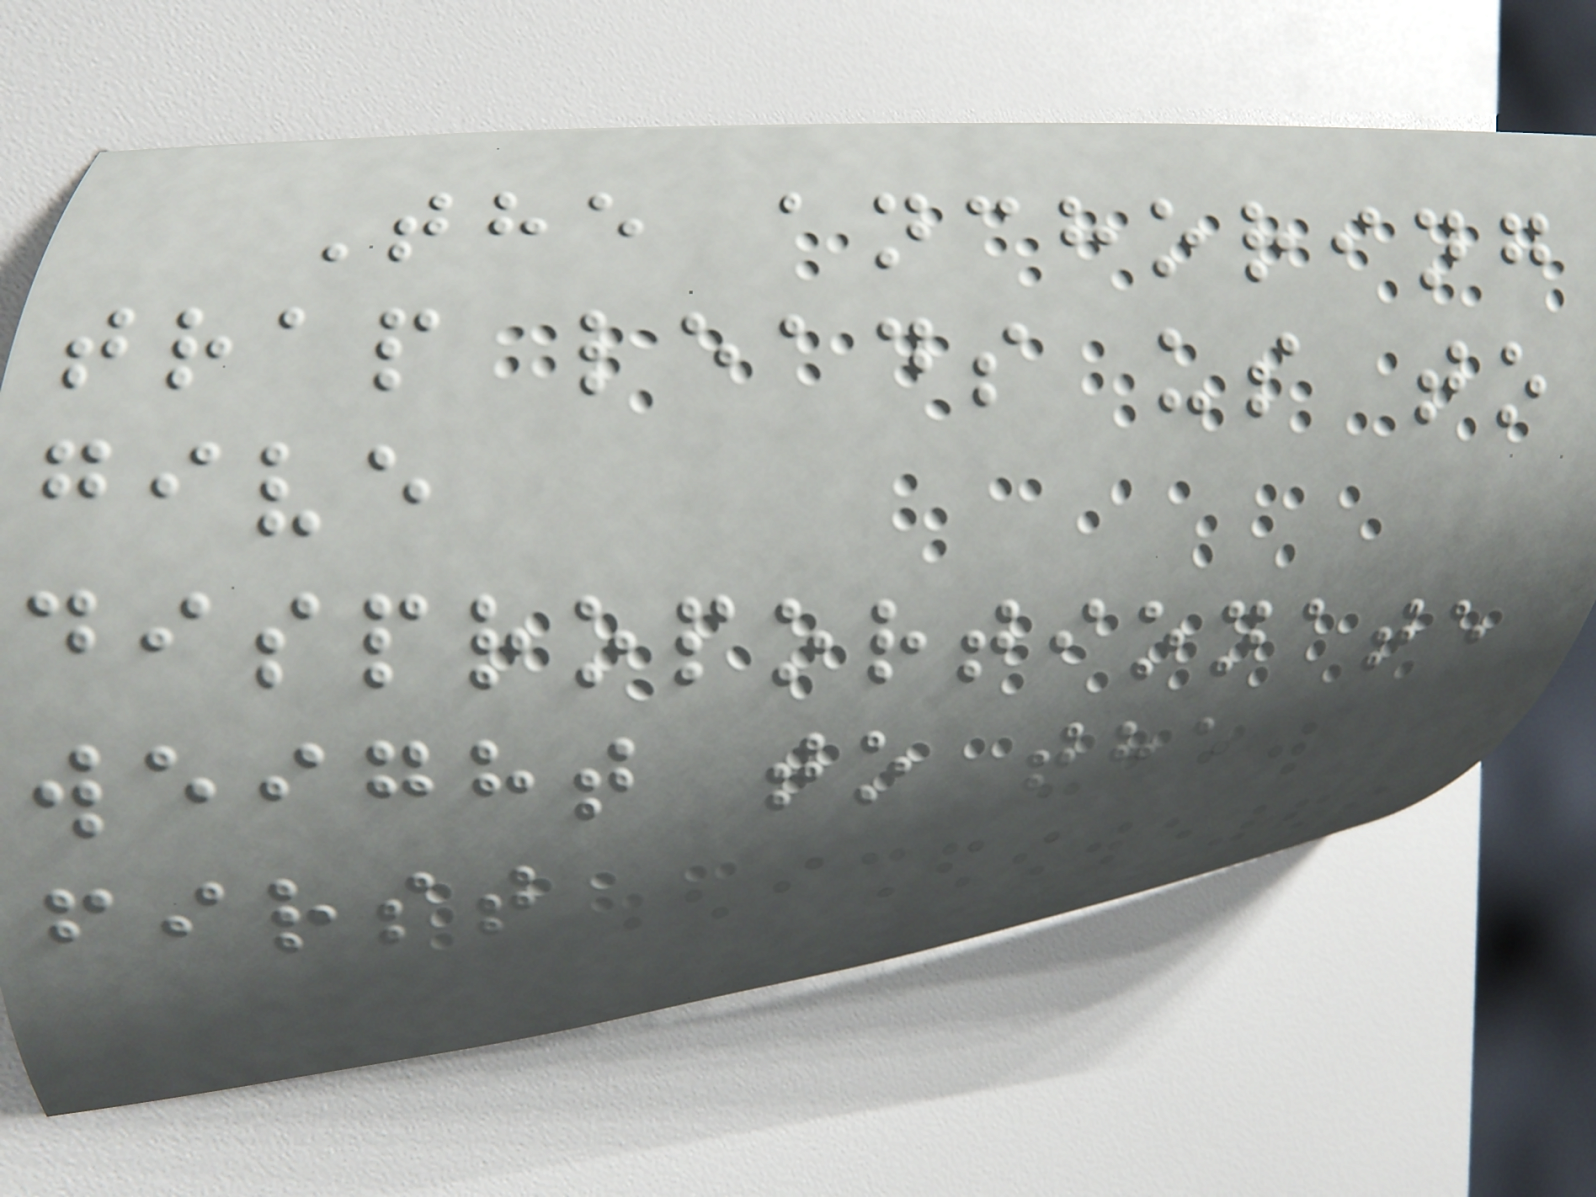The anchoring
trap leads us to
give
disproportionate
weight to the
first
